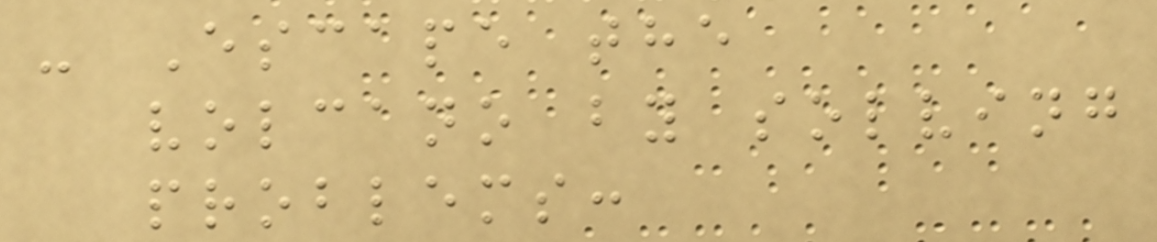- Escape the
volcano by solving
problems:
